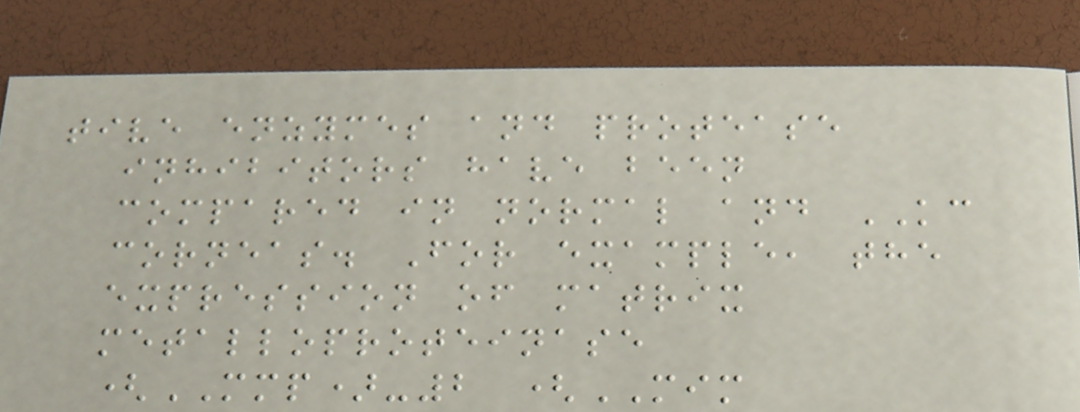tive enzymes and protease
inhibitors have been
compared in normal and KC
corneas. For example, the
expression of matrix
metalloproteinase
(MMP)-2 (MIM
